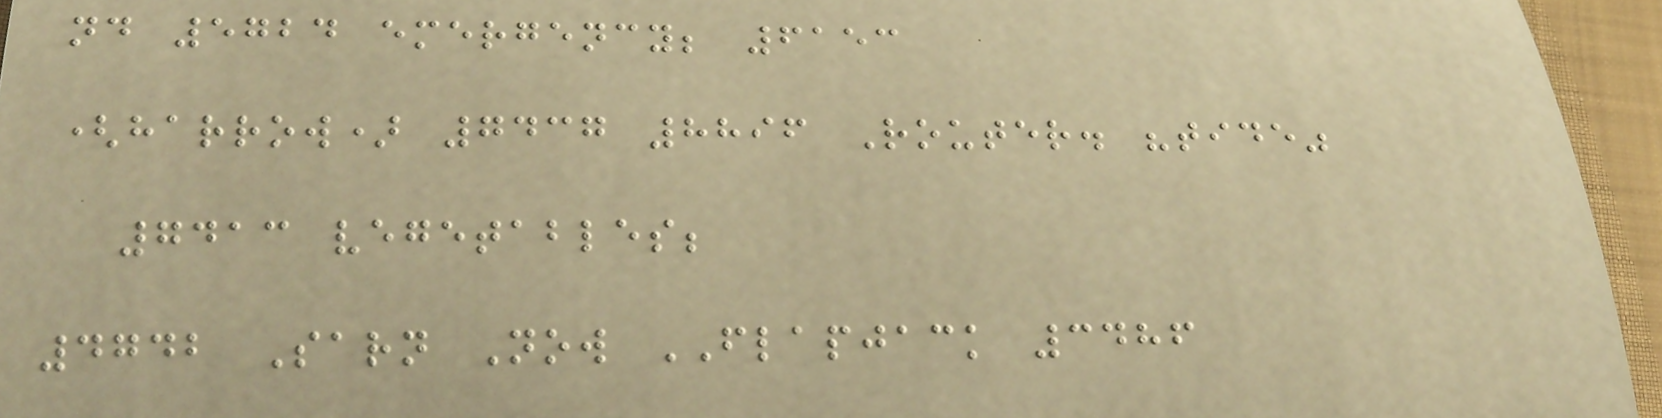nd 5724 emergency; 6153
(harrow) 7437 8896 Router. "tide"
7413 vegetables;
4742 Sarn Now FLAPJACK 3486
